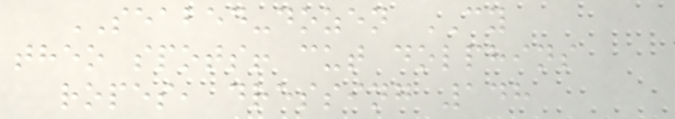SEABED-dozen CY
theo spots! cut dolphins
ropes, dressing 148
